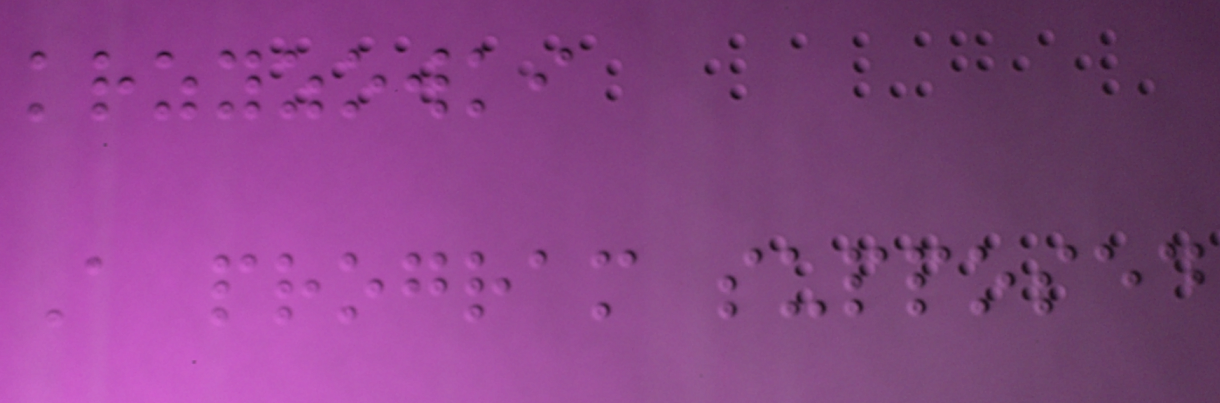krzyzowki
A program supposed
